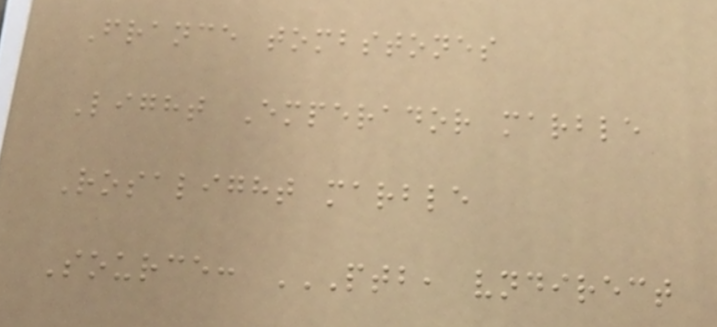France tombstones
Light Emperador marble
Rosalight marble
Source: PTB, VNDIRECT
